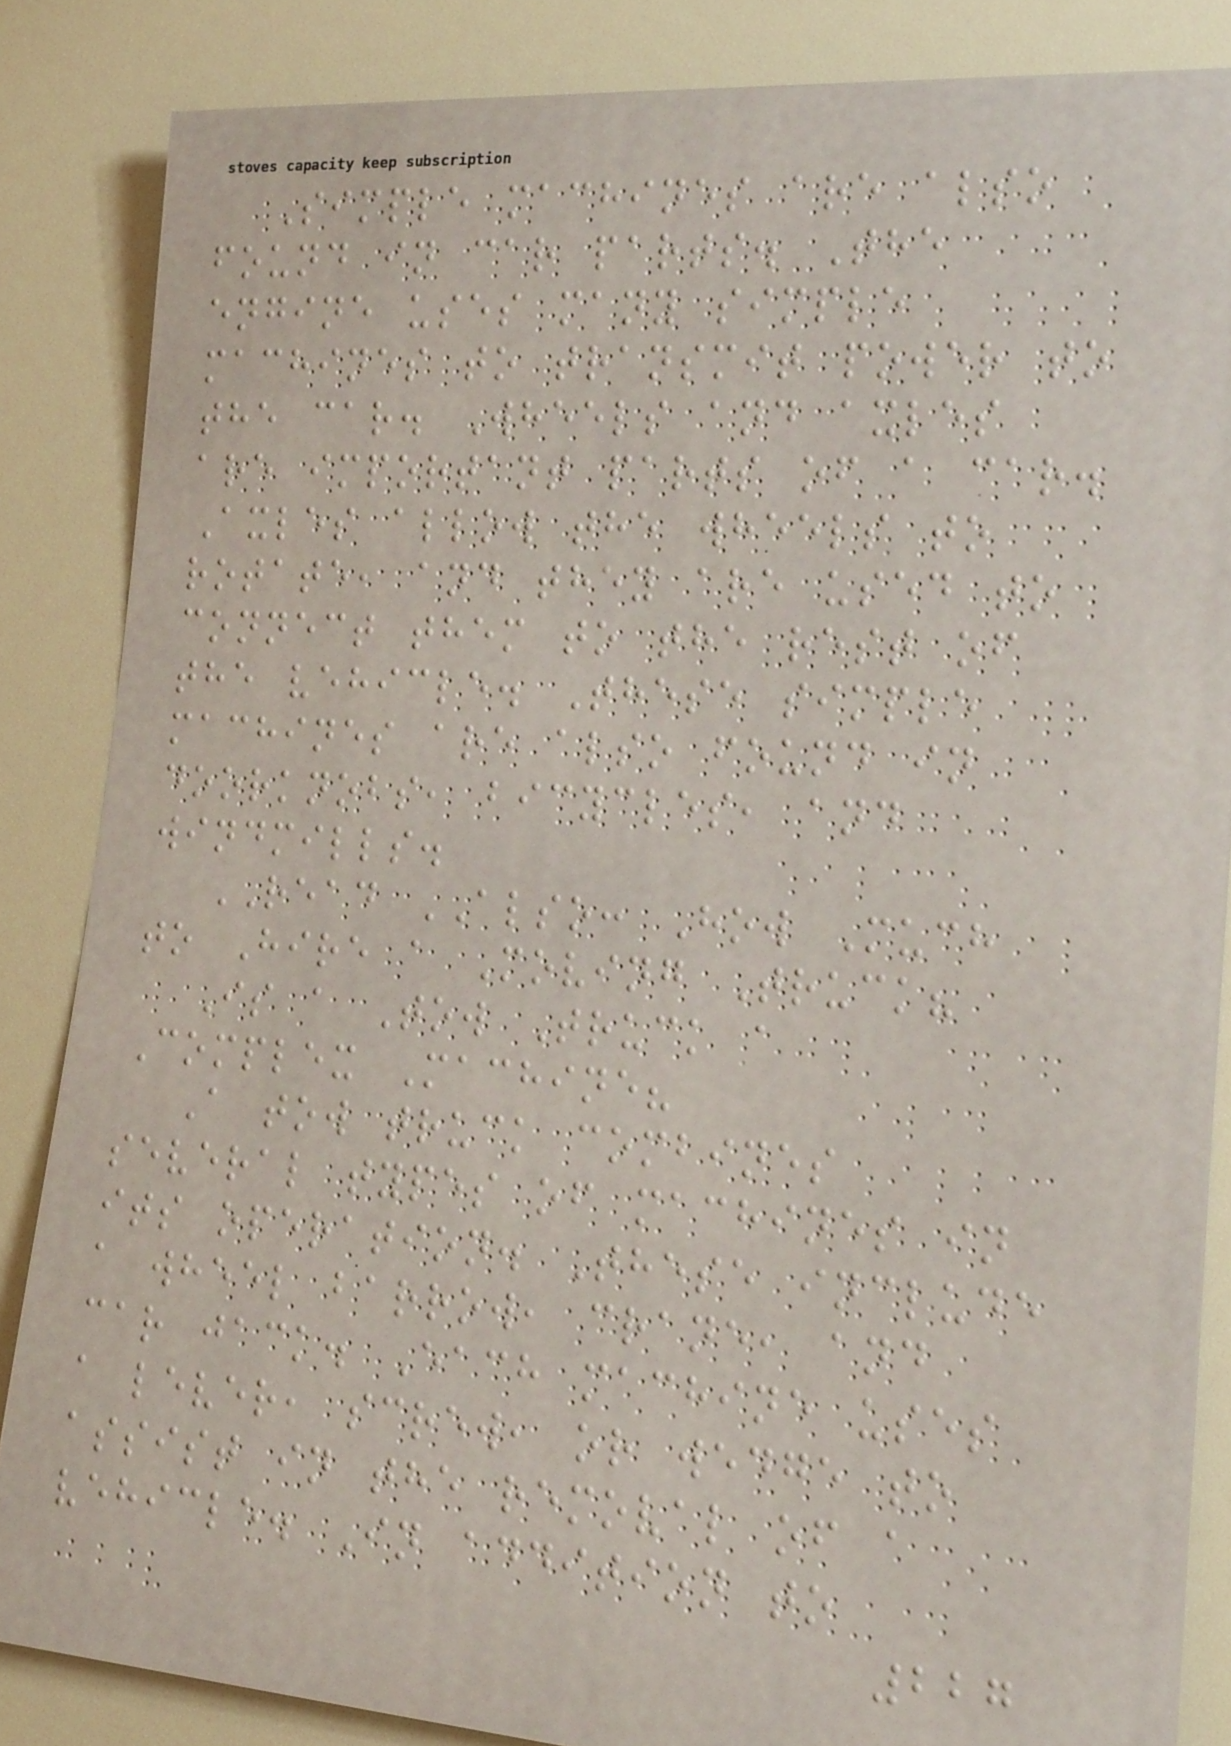Simple machines are also
found in car parts. The
engine uses many simple
machines to transmit power to
the car. Wheels and axles
are important parts of a car.
Axles allow the wheels to
rotate, and they are used to
connect them to the rest of
the vehicle. These simple
machines are also found in
doorknobs, bicycles, and
windmills.
READ ALSO: How Much
to Hire a Moving Truck?
Is a Tow Truck a
Complex Machine?
A tow truck combines
several types of machines in
its operation. These include
a wheel barrow, crane, and
car jack. Each machine uses
a lever, screw, or wedge to
assist in the removal of a
vehicle. In addition to
227
